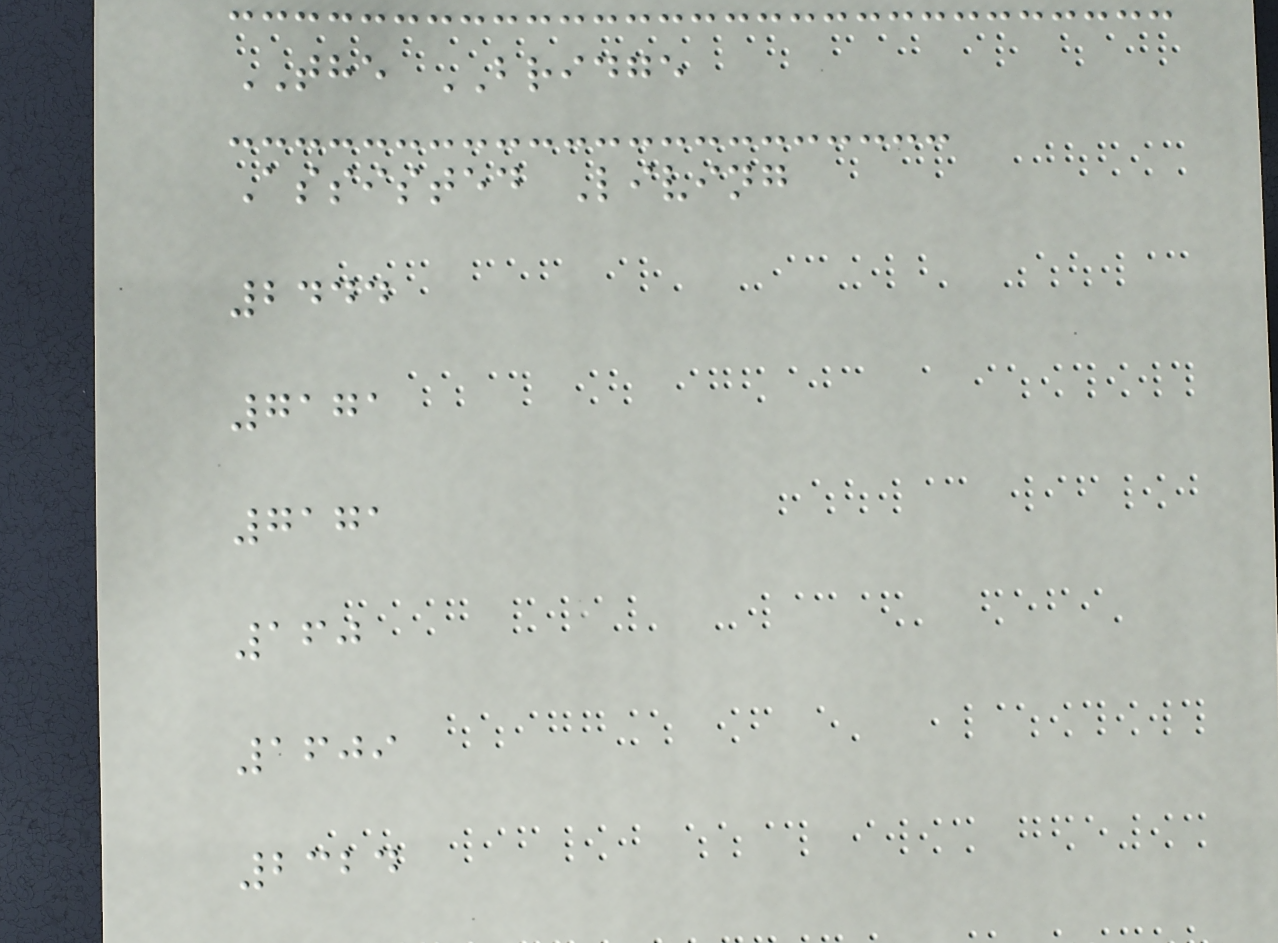THE BRIDGE
Assisted Living
2444
7171
7171
160
1609
2324
